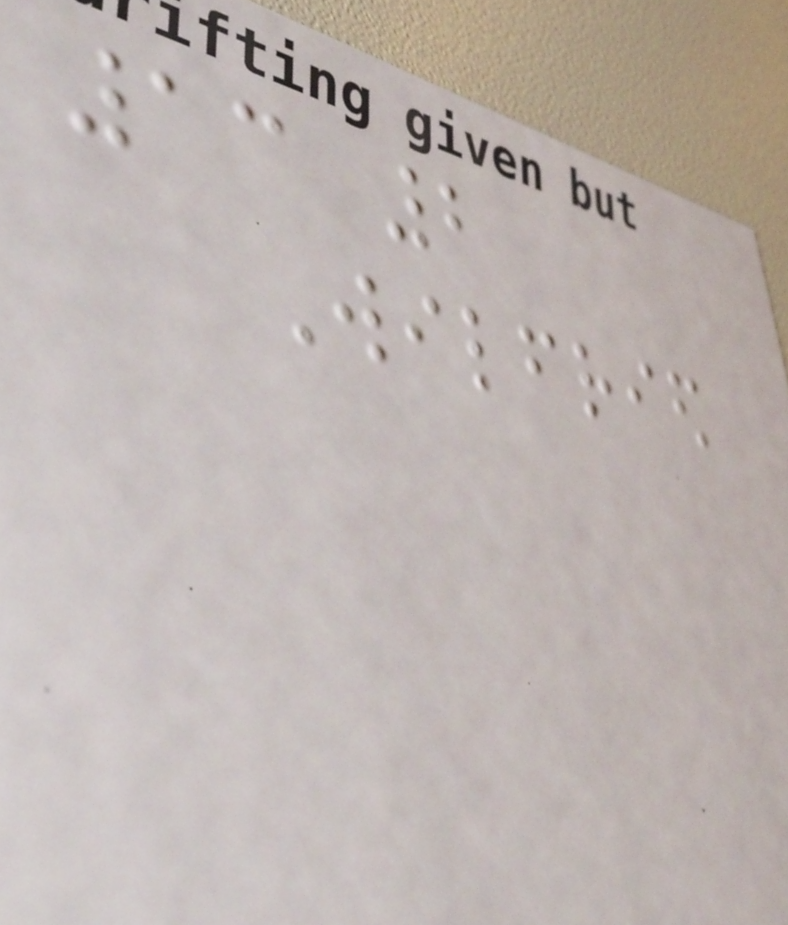13 2
Wilfried
